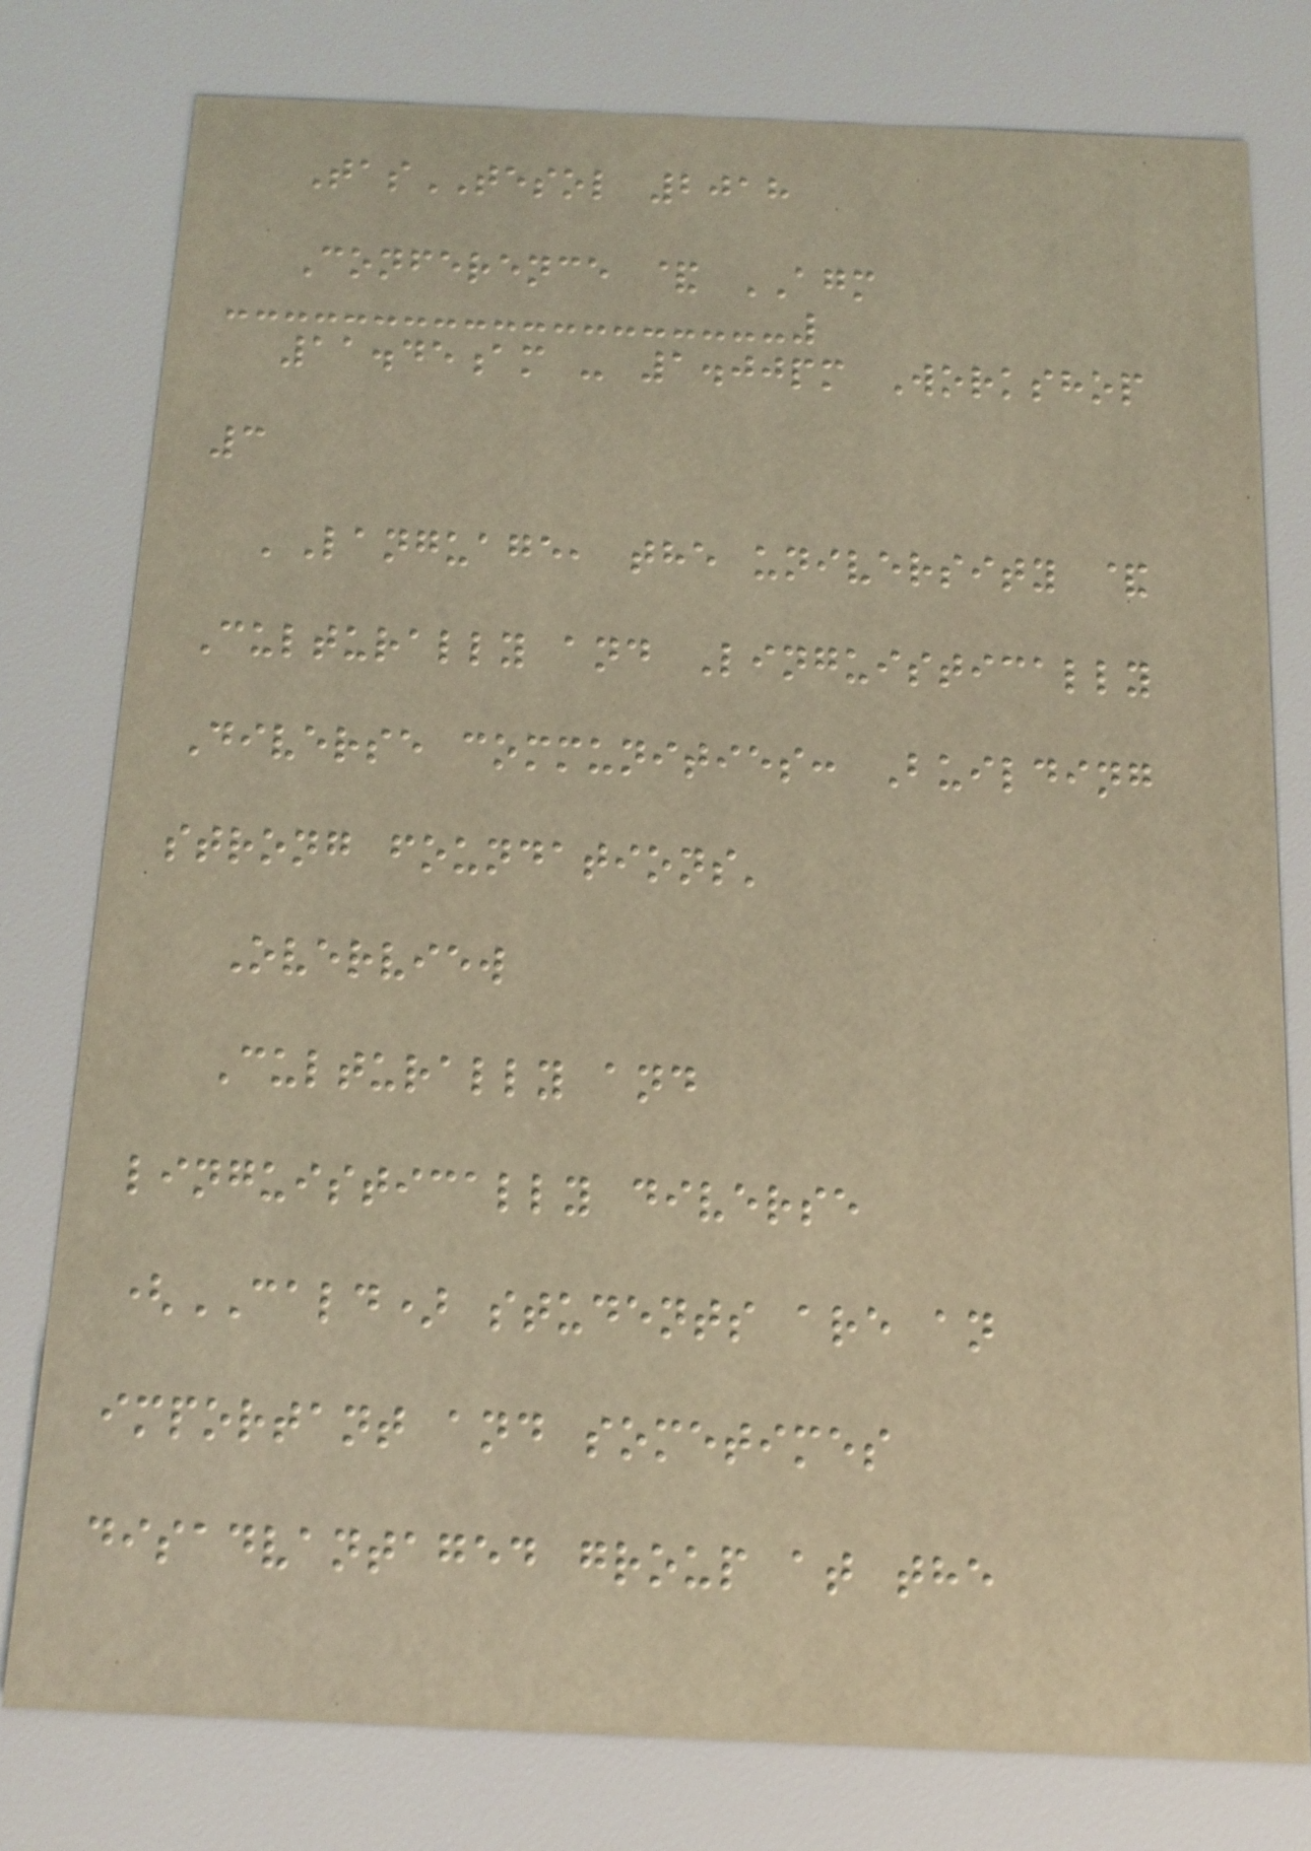TasTESOL 2018
Conference & AGM
11.45am - 1.00pm Workshop
3
'Language, the university &
Culturally and Linguistically
Diverse communities: Building
strong foundations'
Overview
Culturally and
linguistically diverse
(CALD) students are an
important and sometimes
disadvantaged group at the
